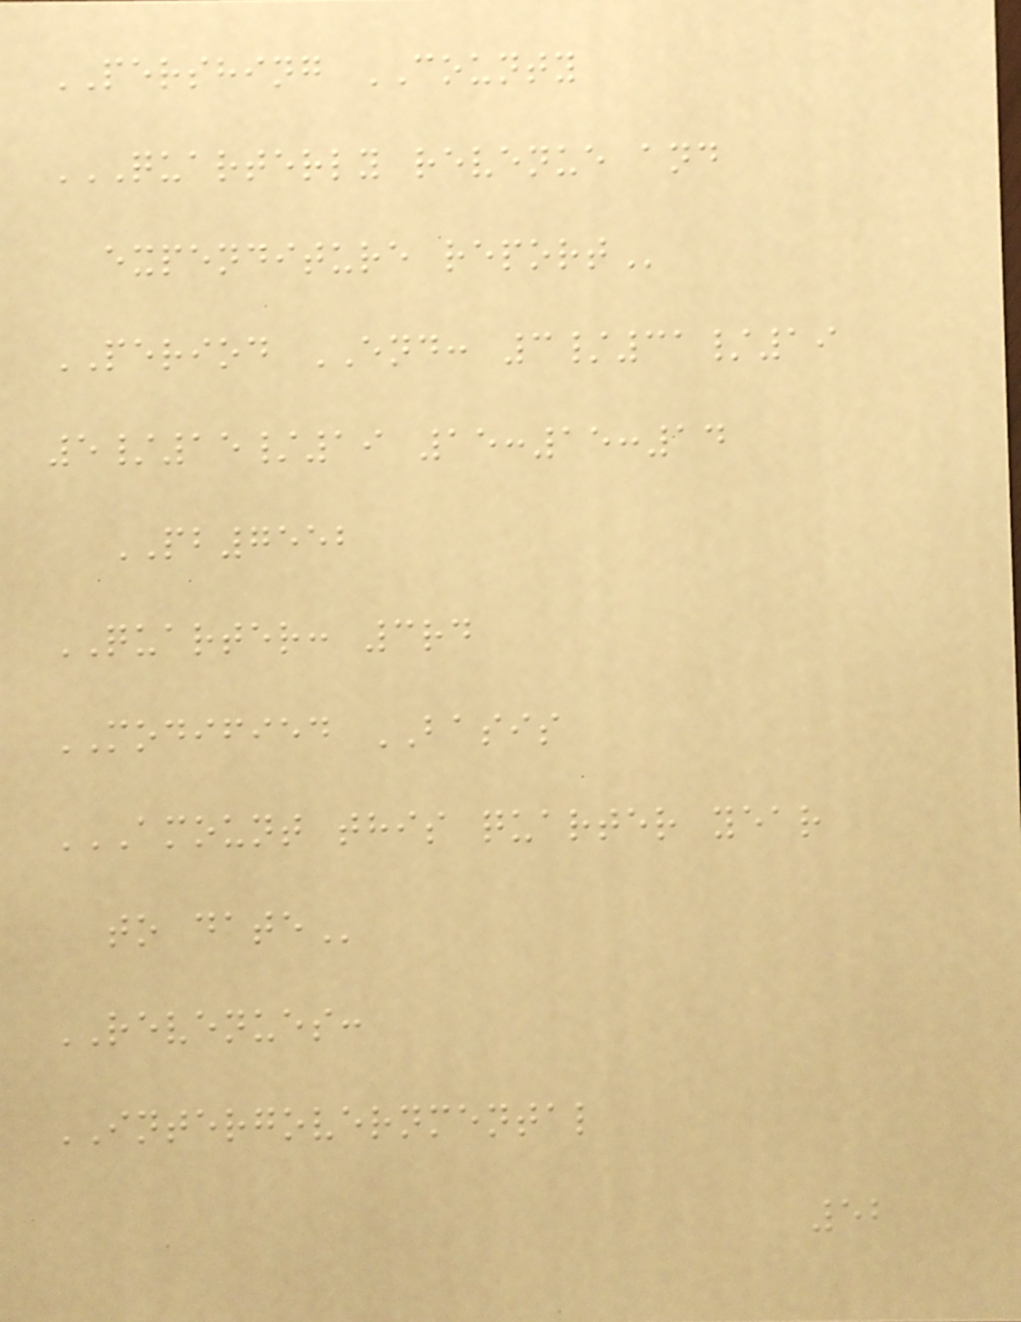PERSHING COUNTY
QUARTERLY REVENUE AND
EXPENDITURE REPORT
PERIOD END: 3/31/19
5/15/19 15:15:14
PB7552
QUARTER: 3rd
MODIFIED BASIS
AMOUNT THIS QUARTER YEAR
TO DATE
REVENUES:
INTERGOVERNMENTAL
52
